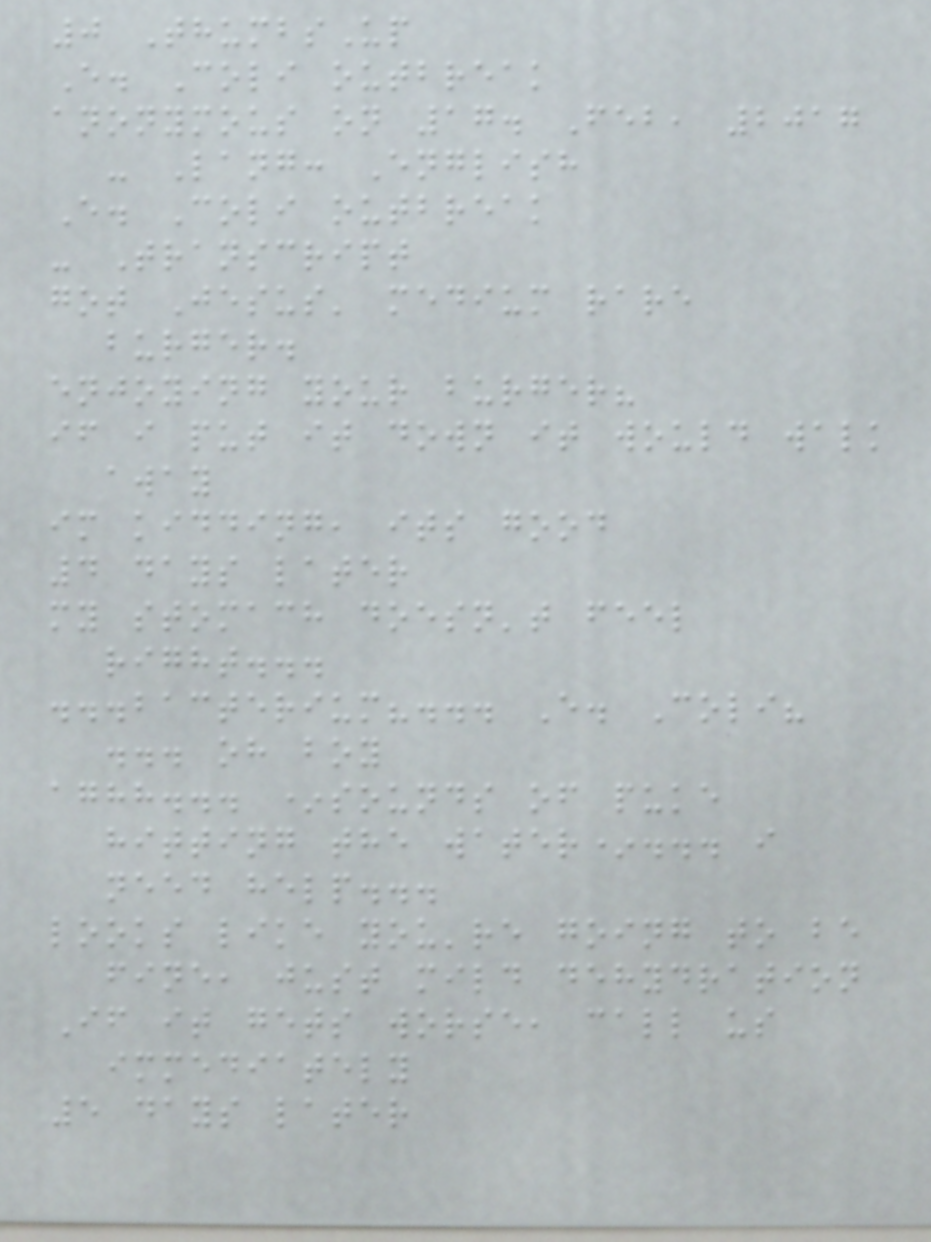0 ThumbsUp
E. Coli outbreak
anonymous on 17. Feb, 2017
- Lang: English
E. Coli outbreak
- Transcript
got Jesus' medium rare
burger.
enjoying your burger?
if i put it down it would walk
away
im kidding, its good
4 days later
my stomach doesn't feel
right...
...bacterium?... E. Coli?
... oh boy
aghh... *sounds of puke
hitting the water*... i
need help...
looks like you're going to be
fine, just mild dehydration
If it gets worse, call us
immediately
5 days later
